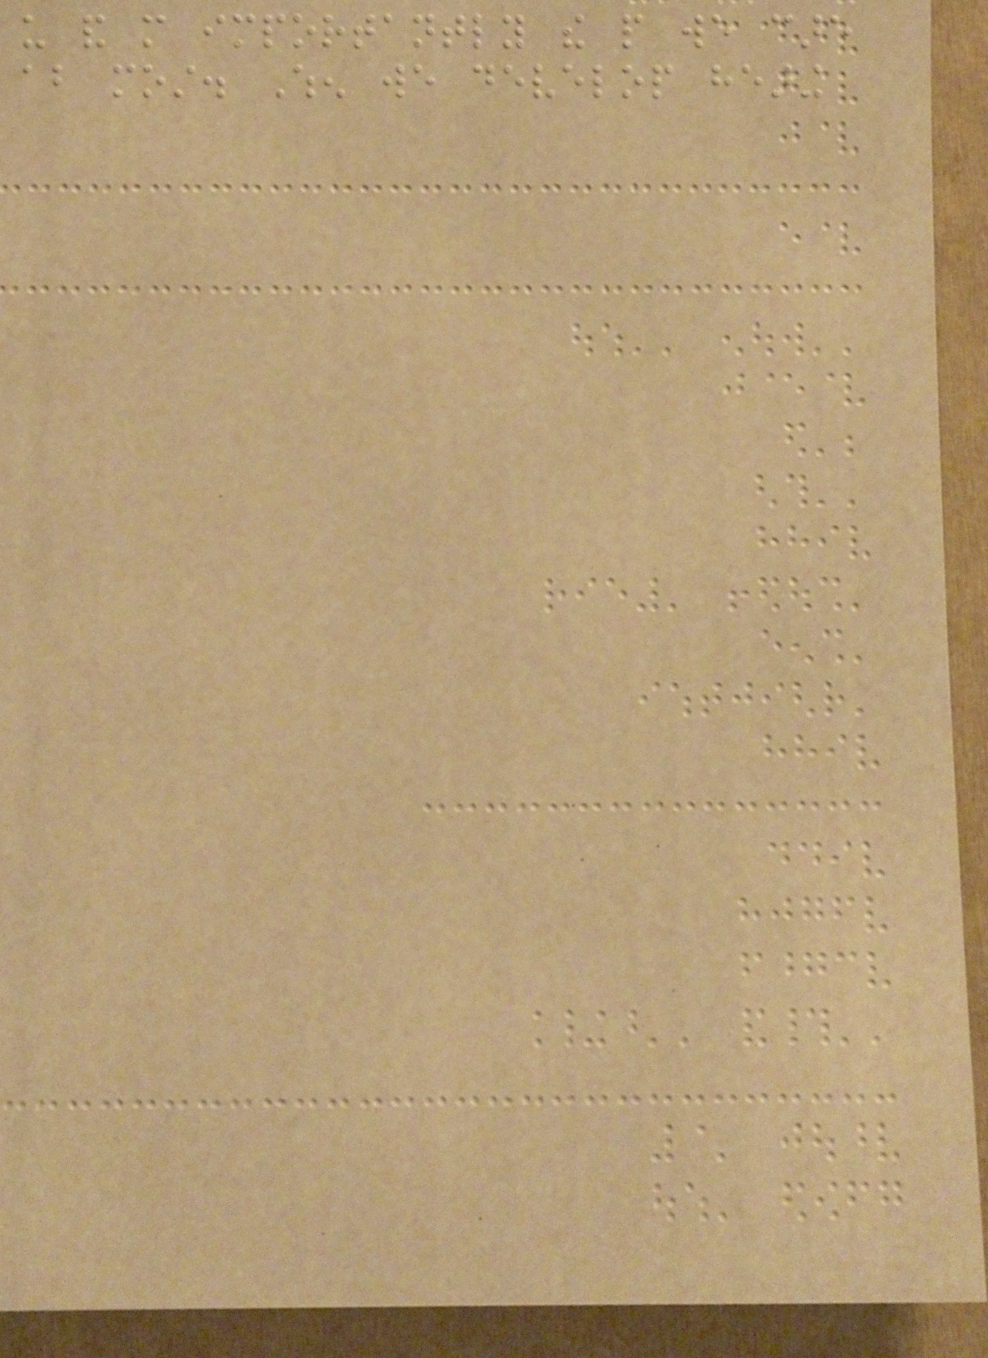us and more importantly the people we care
about most. When we develop hearing
